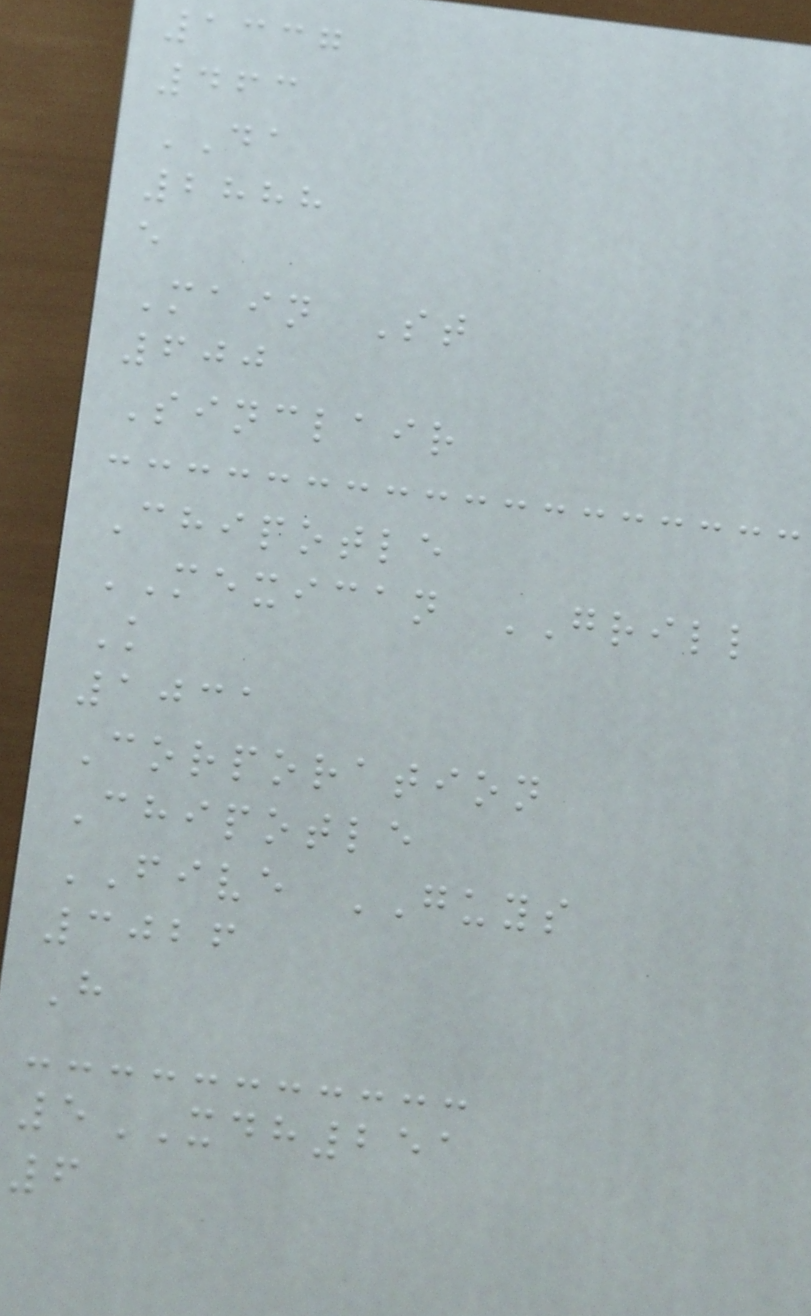1337
463
DA
2888
e
Main St
600
Sinclair
Chipotle
MEXICAN GRILL
K
1031
Corporation
Chipotle
FIVE GUYS
3026
H
5XDH251
6
